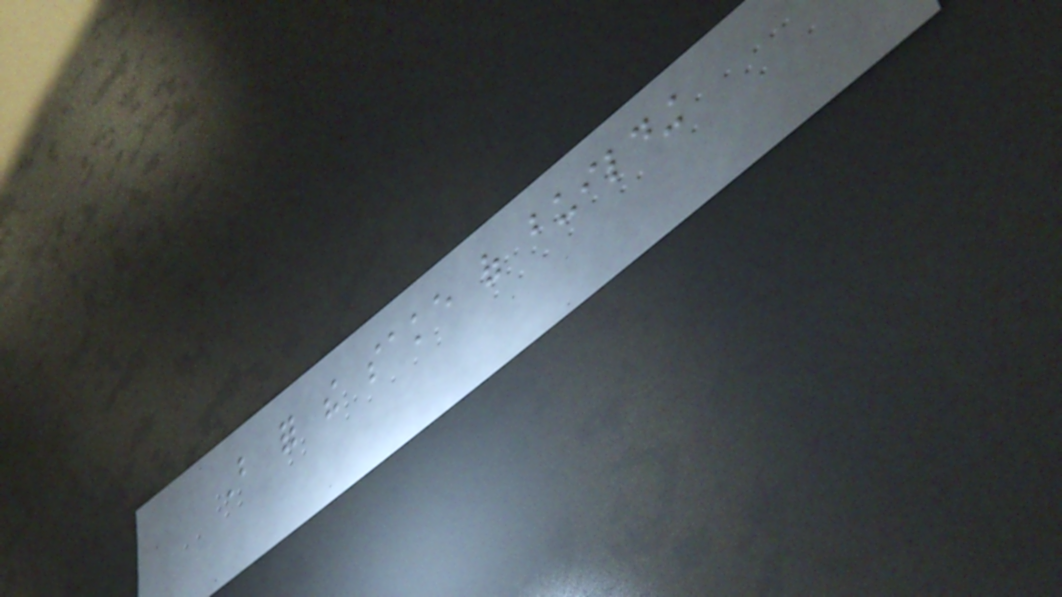But for the sake of building
